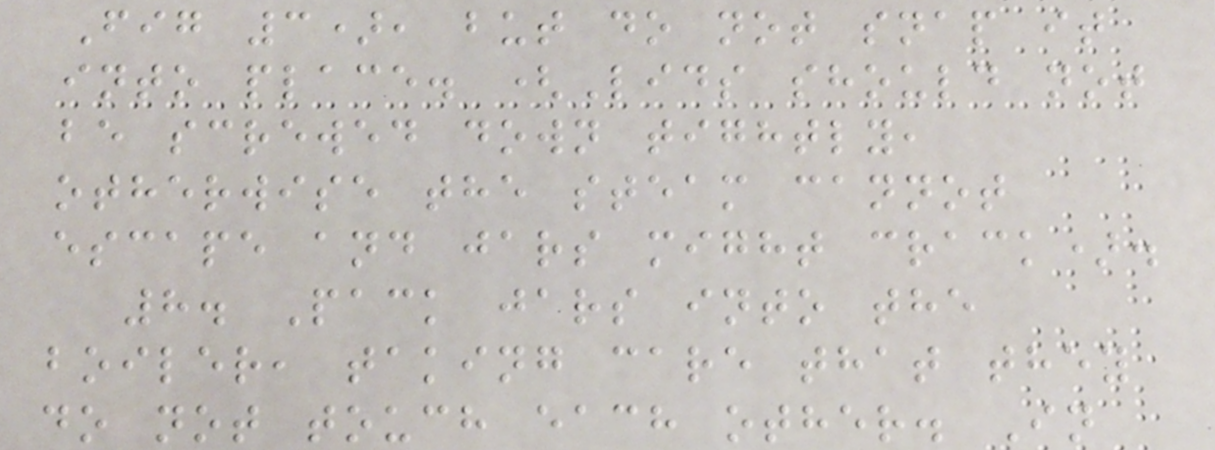Fig 3), but do not snap it
into place. (Lids should not
be screwed down tightly,
otherwise the steam cannot
escape and jars might crack).
8. Pack jars into the
boiler, taking care that they
do not touch each other. In
